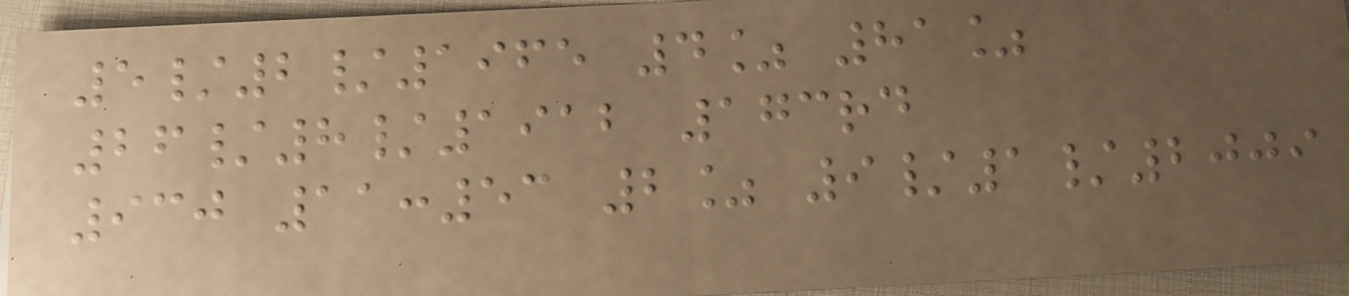5/2/1965 4% 81%
26/8/1912 173rd
930 11:53 2% 9/1/2009
